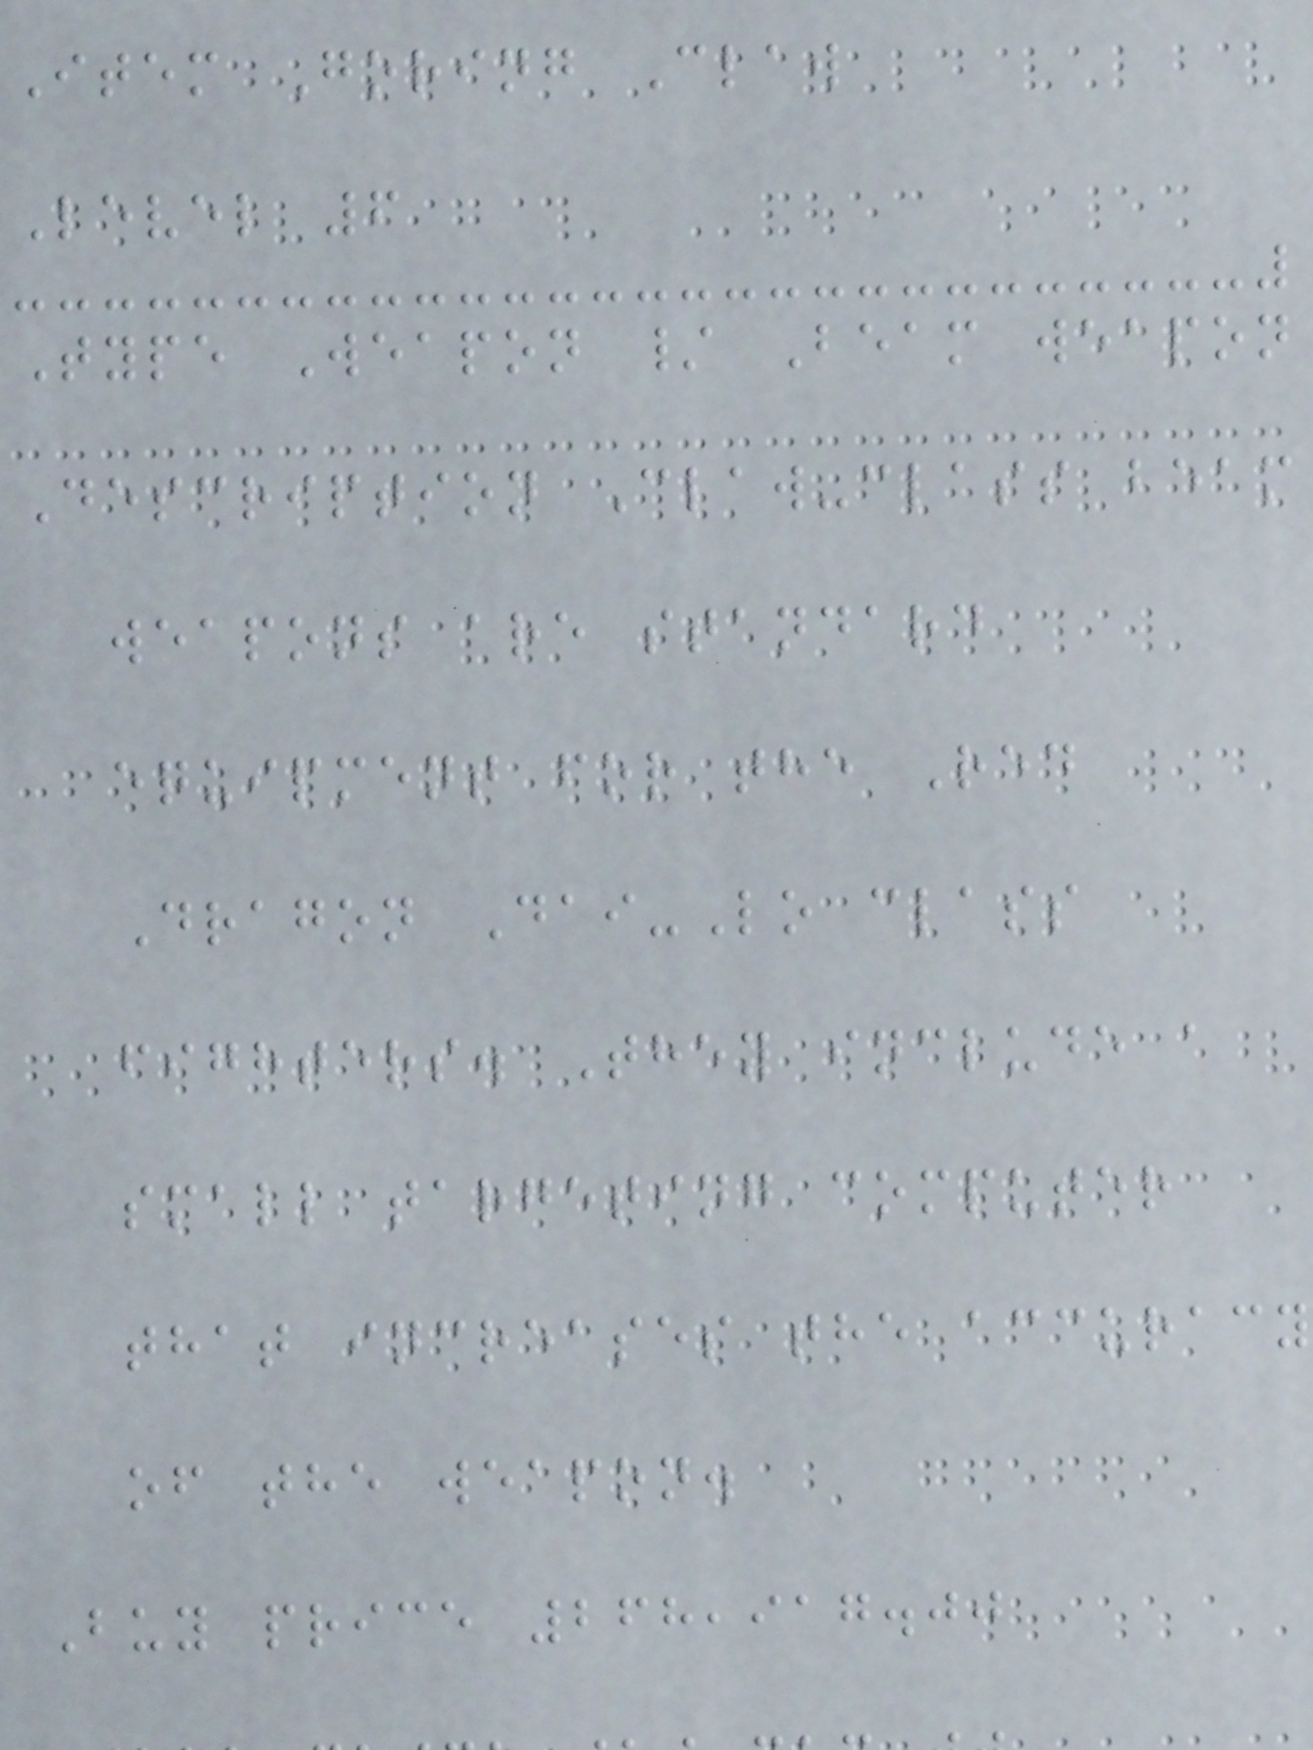Item Goring Claw
Level 6
Type Weapon / Beam weapon
Description Claw-class beam
weapons are standard
equipment for the Red
Dragon Dai-Lo class
fighters. They include a
small targeting computer
that increases the accuracy
of the weapon.
Buy price 268,917.00
